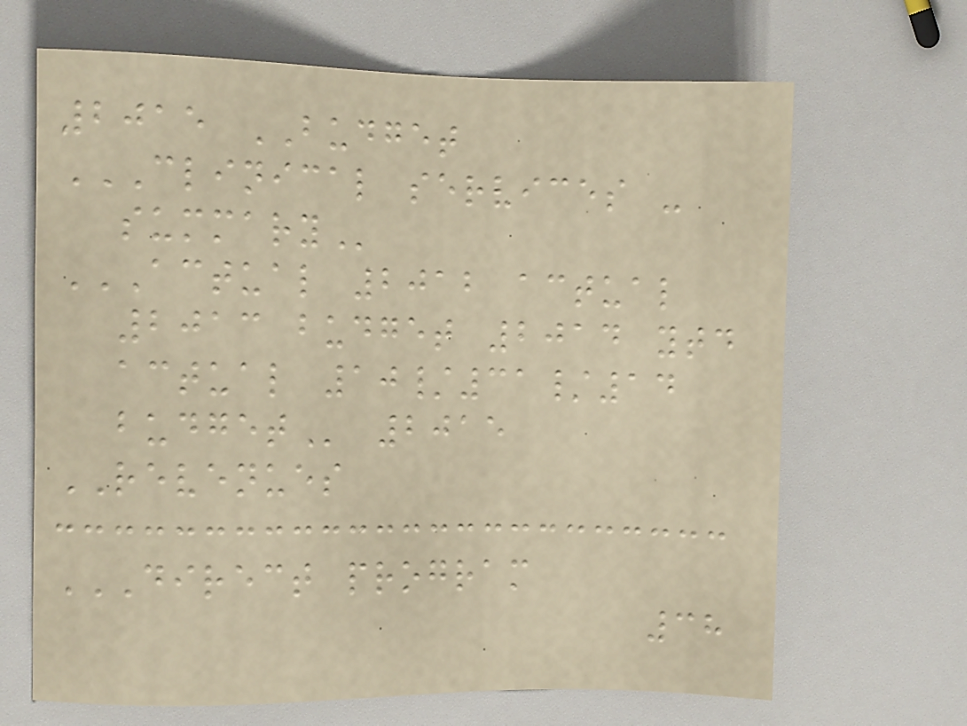2015 BUDGET
CLINICAL SERVICES -
SUMMARY
ACTUAL 2012 ACTUAL
2013 BUDGET 2014 YTD
ACTUAL 10/31/14
BUDGET 2015
REVENUES
DIRECT PROGRAM
38
